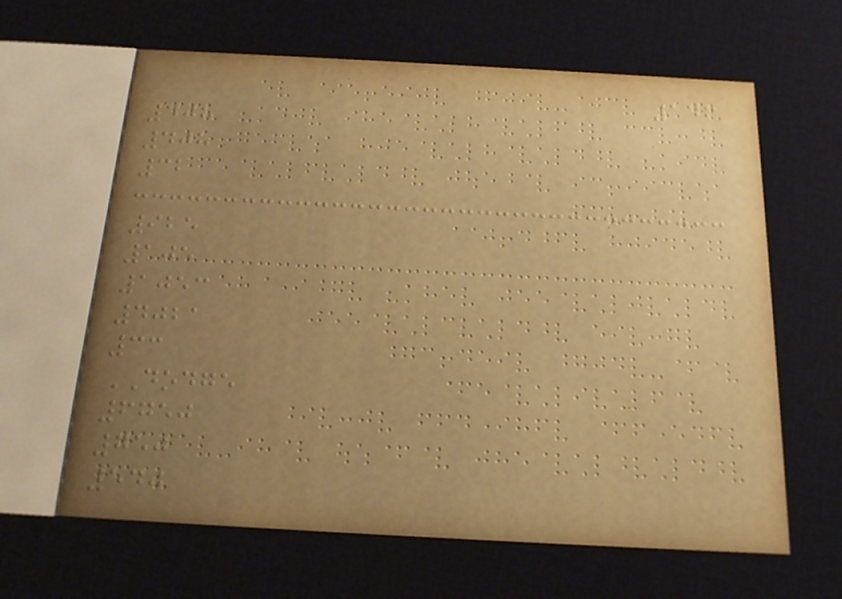146
408
408
32
925
105
1053
4021
33
DODGE
6750
750
540
